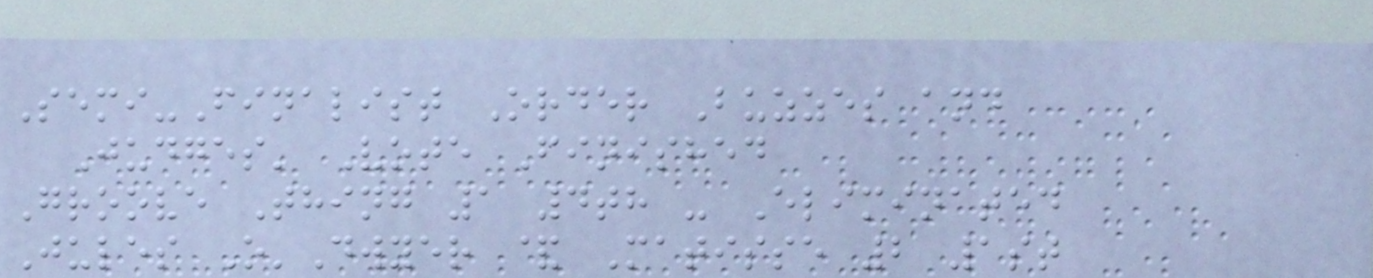Semi-Finalist Order Buzzes and
Judges' Vote Finished
Groove Thing 1 4th - Eliminated
Jules O'Dwyer & Matisse 2 1st
